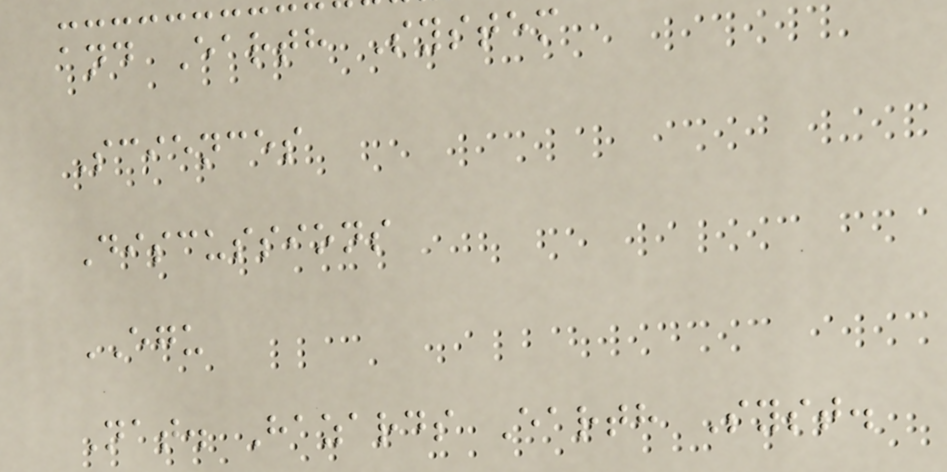and Earth System
Sciences
Discussions
EGU
Nat. Hazards Earth Syst.
